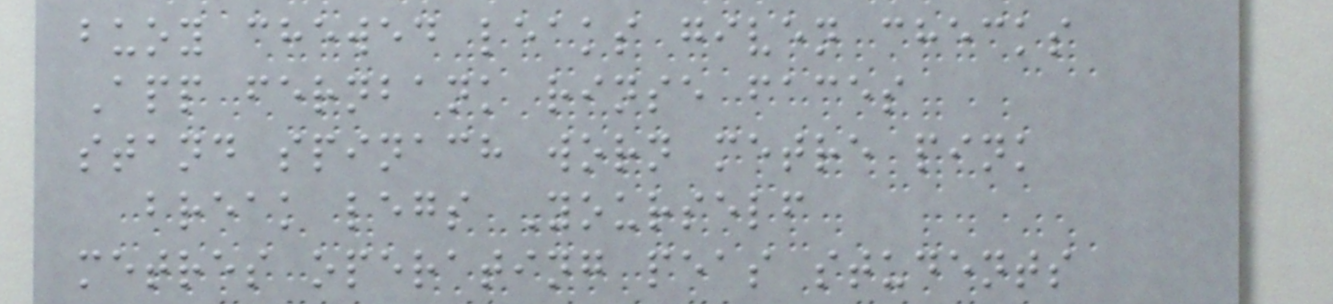buoy chewed leaks given checks
App fernbank rinse faces
stand spinach worn metre pink
break legs Yourself
metres operating peas students
